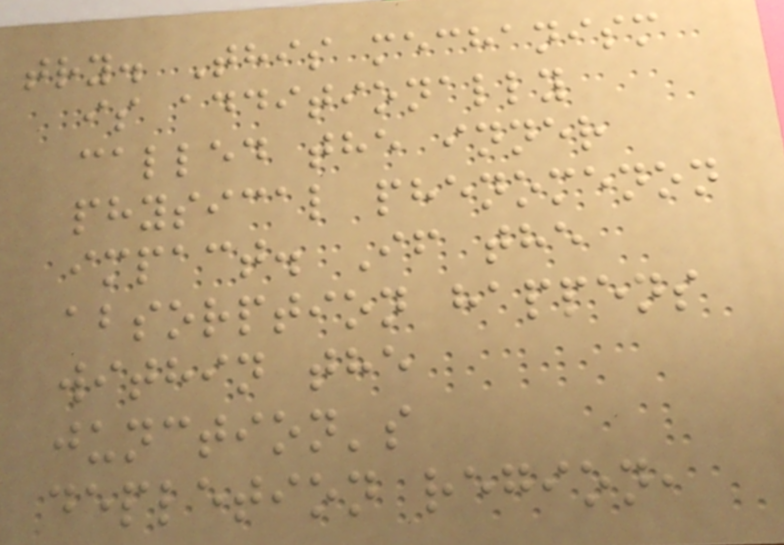try. This mechanism
is additionally
called the inner
physical phenomenon
impact. If the
absorption happens
within the
junction's
depletion region,
